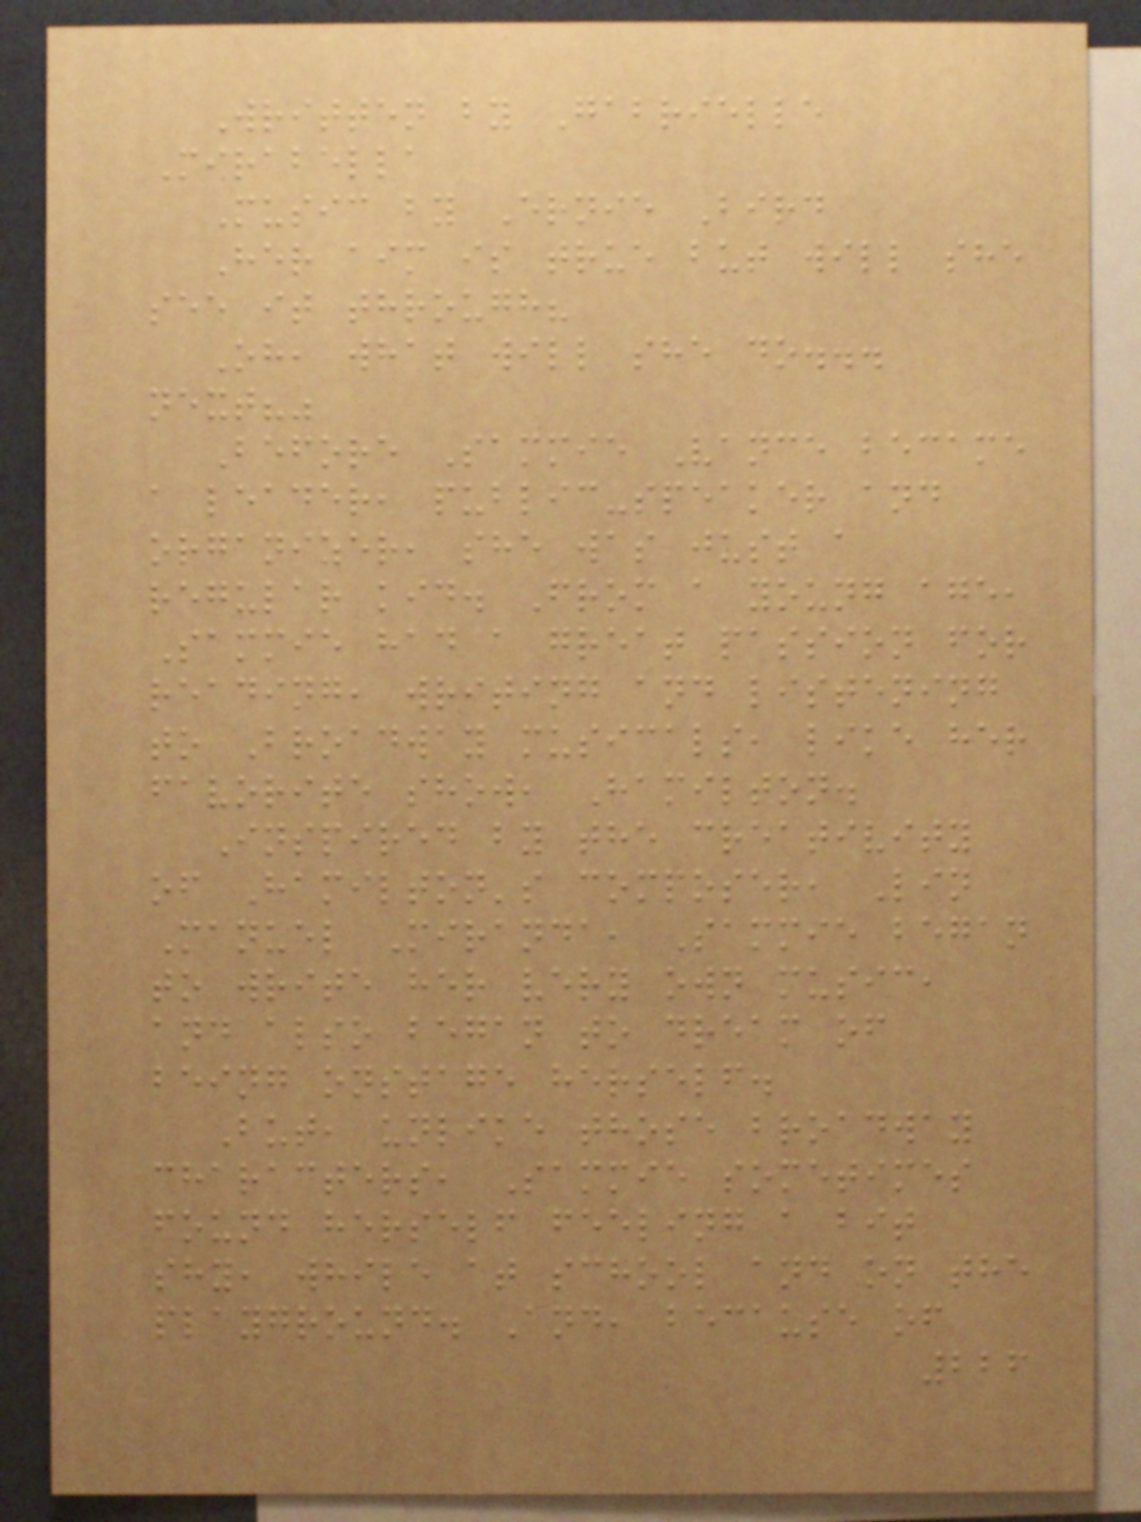Written by Gabrielle
Mirabella
Music by Ernie Bird
Her aim is true but will she
see it through?
Oh, what will she do...
next?"
Before Sammie Vance became
a leader, public-speaker and
organizer, she was just a
regular kid. From a young age,
Sammie had a great passion for
reading, writing and listening
to Broadway musicals, like her
favorite show, Hamilton.
Inspired by the creativity
of Hamilton's composer, Lin
Manuel Miranda, Sammie began
to write her very own music,
and also began to dream of
being onstage herself.
But, unlike those broadway
characters, Sammie sometimes
found herself feeling a bit
shy, while at school and on the
playground. And, because of
226
